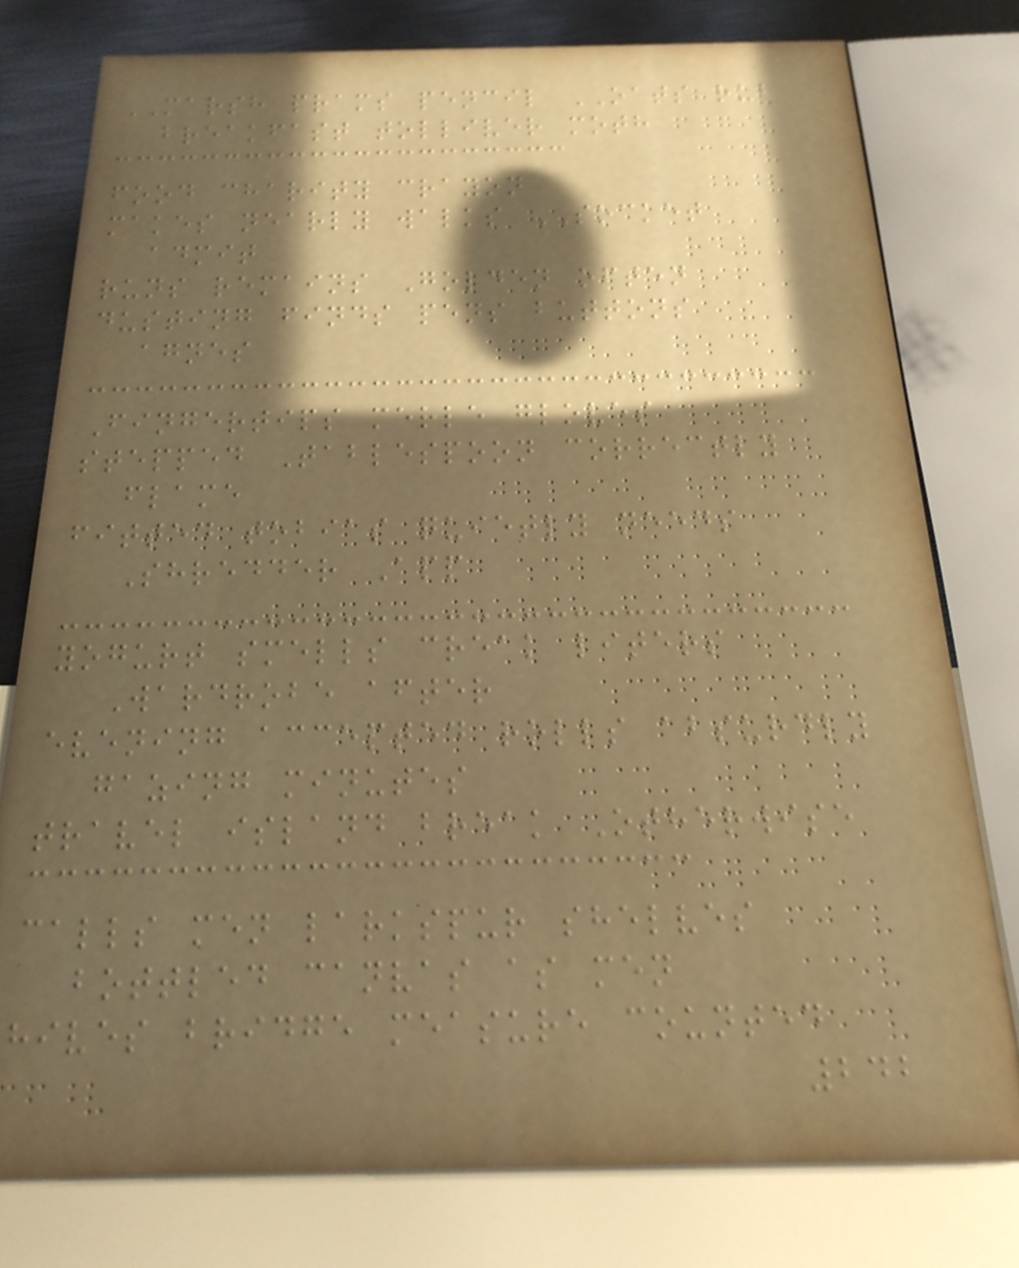MARSH prams pencil OATS rub
breakfast tolliver moth
food charity crayon
makes nearly walks SOCKET
admit
runs remains Golden often
dusting finds pens buttons
agnes
Fingertips merle gloves
stepped Tablespoon correctly
flame
fitted tobias quietly needs
Shredder App
yogurt smells creak liters
Wardrobe after
evening accepted rolls absurdly
gazing minutes
travel island break Otherwise
calls men larkspur shelves
bottled canvas as men
hives bridge measure counted
242
